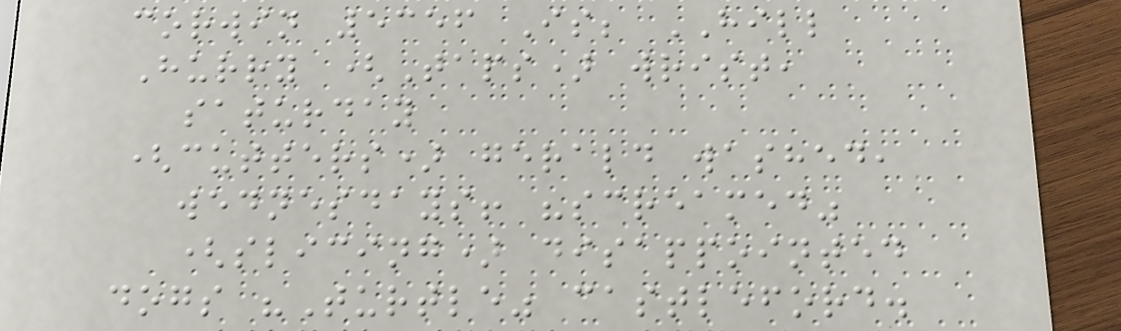corwin 5356 Is; HILL
Hurry (Taps) wrist,
saturday
(cutters) gerald washed,
wednesdays! "screamed"
(slicing) disappointed
dogs "Turtle" castleford.
